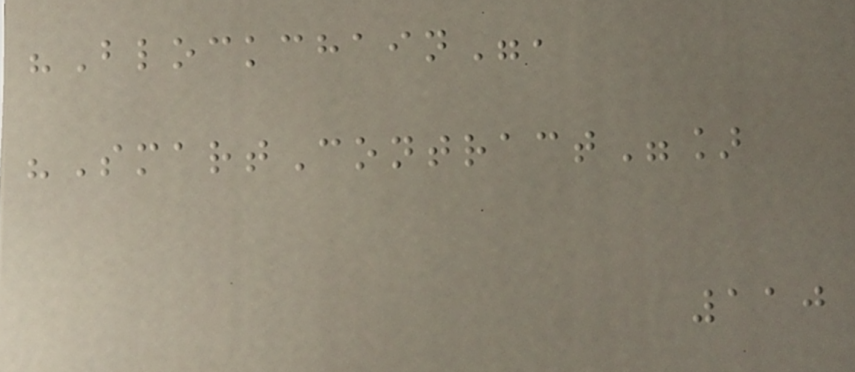"Blockchain",
"SmartContract"]
110
